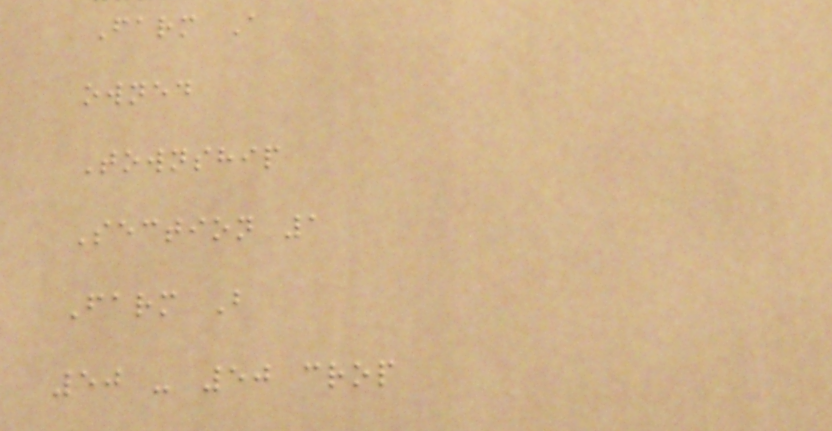Farm A
owned
Township
Section 1
Farm B
50 - 50 crop
